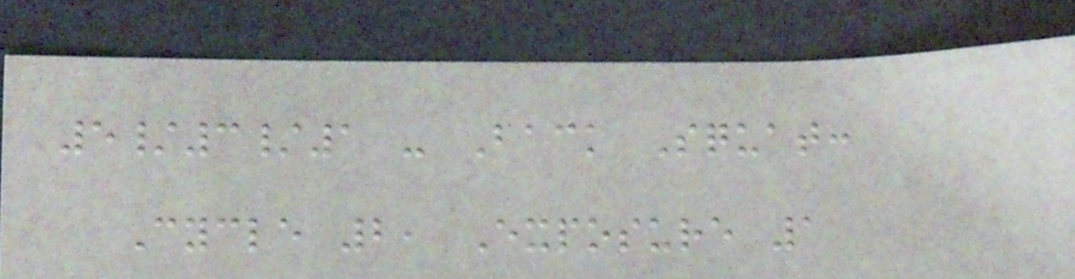5/3/1 - Back Squat:
Cycle 2, Exposure 1
